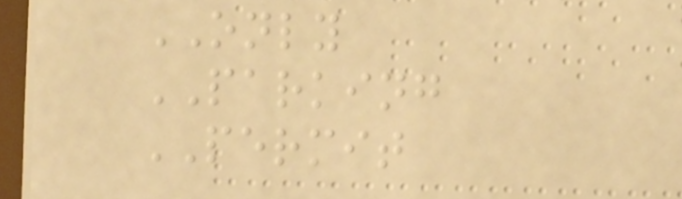ONLY
PARKING
PERMIT
